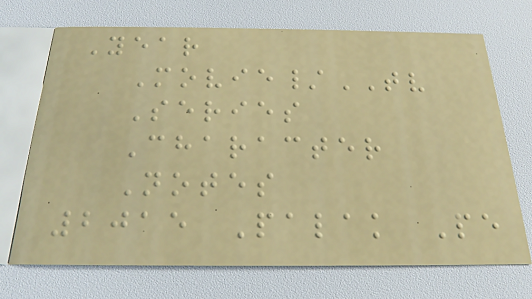Year
Movie/TV
Series
Character
Notes
2015 Palak Pe
